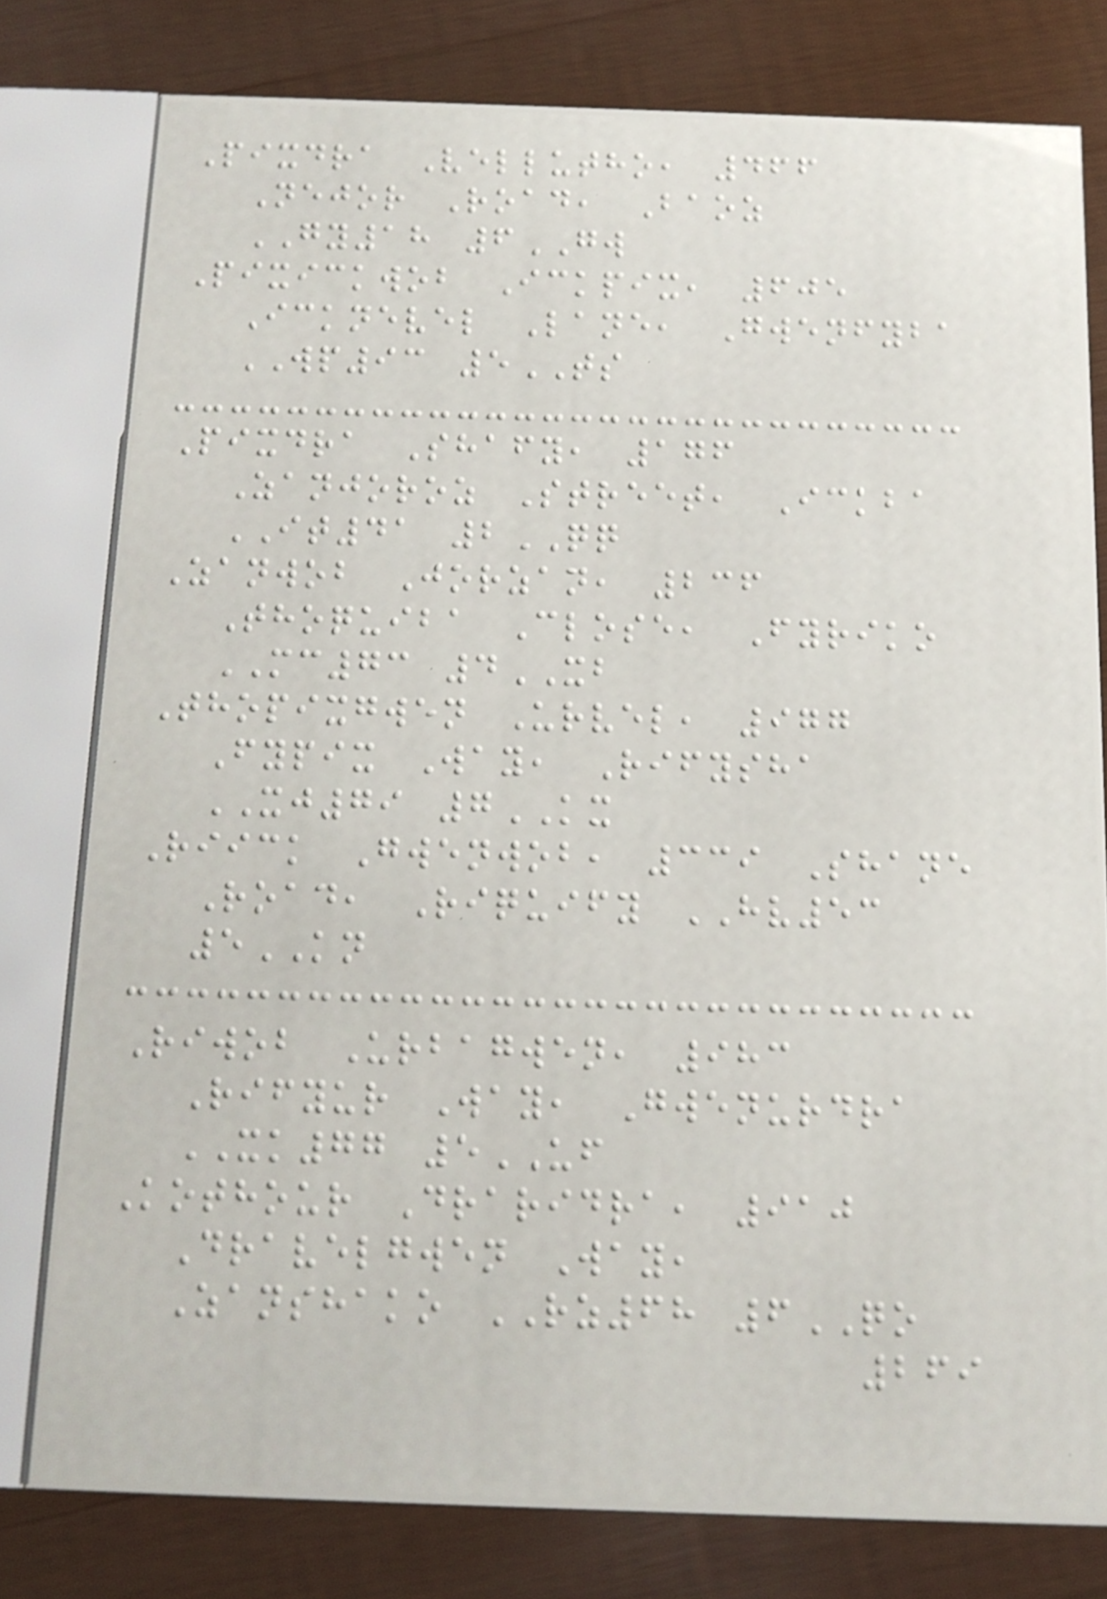Pixdra Vellutho, 466
Nejor Road, Baoz
GY18 6GW
Pixickwob Ickpix, 605
Icknevel Lane, Gwenfyba
WP93 5TS
Pixdra Shafy, 176
Zanjoroz Street, Ickba
IT41 2QQ
Zanwob Jorzan, 236
Thoquiba Close, Fyriko
MC73 4XB
Thopixgwen Urvel, 977
Fypix Way, Rifysha
XJ79 7KX
Riick Gwenwob, 339 Shane
Road, Riquify HV53
5KN
Riwob Urbagwen, 983
Rifyur Way, Gwenurdra
XK77 5UF
Kothour Draridra, 910
Dravelgwen Way,
Zanshako RZ68 6QO
269
